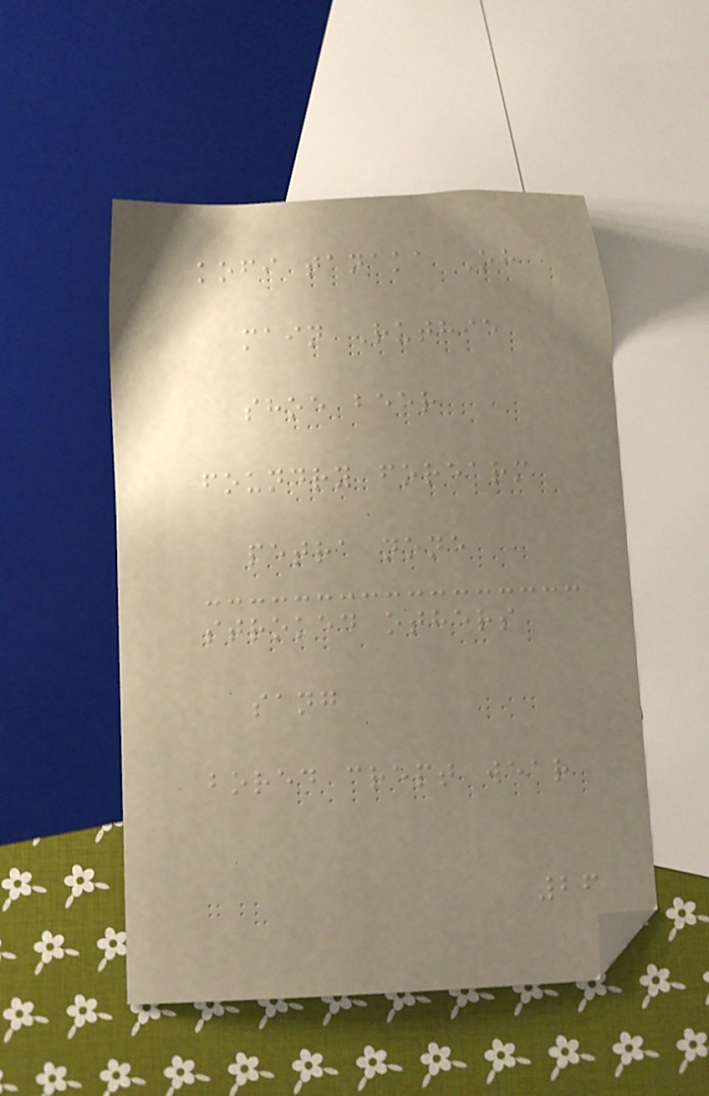kofi tanaka Oh
main Ruthie
shoe beer
foundry forearm
petra none
stroked others
sang
bored crept wear
26
